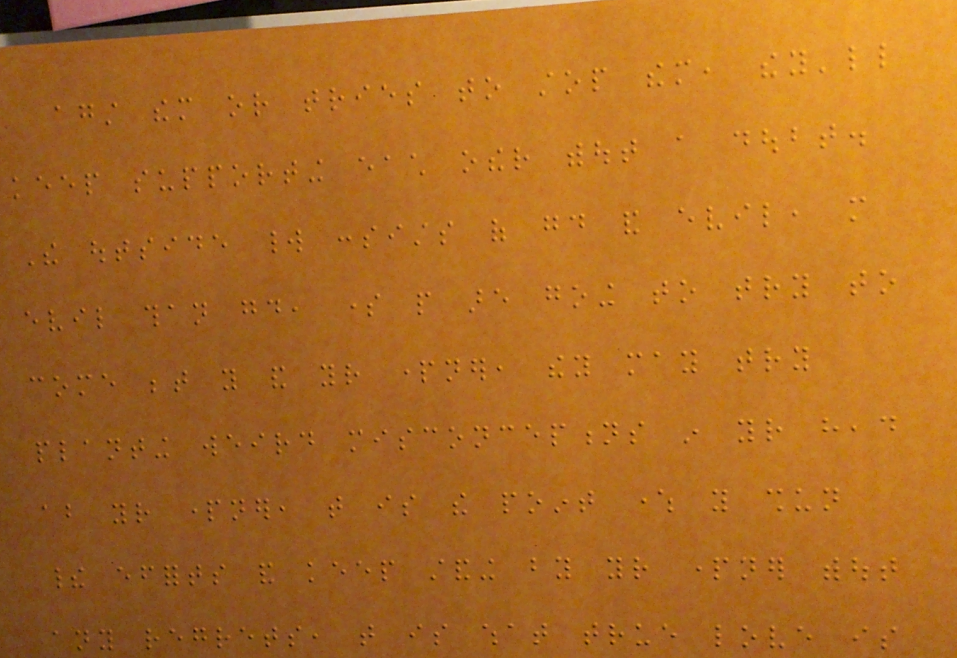against them or tries to stop them, they'll
keep supporting each other without a doubt.
The outside world consists of good and evil, more
evil than good, some people are going to try to
come between you and your partner, they may try
planting weird misconceptions in your head
about your partner, that is the point where you shun
their efforts and keep standing by your partner without
any regrets, that is what true love is
